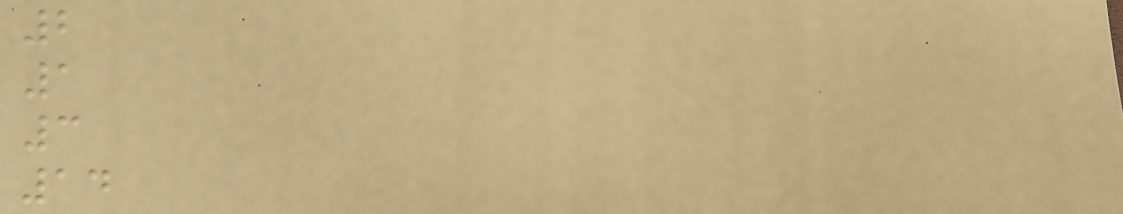2
1
3
14
